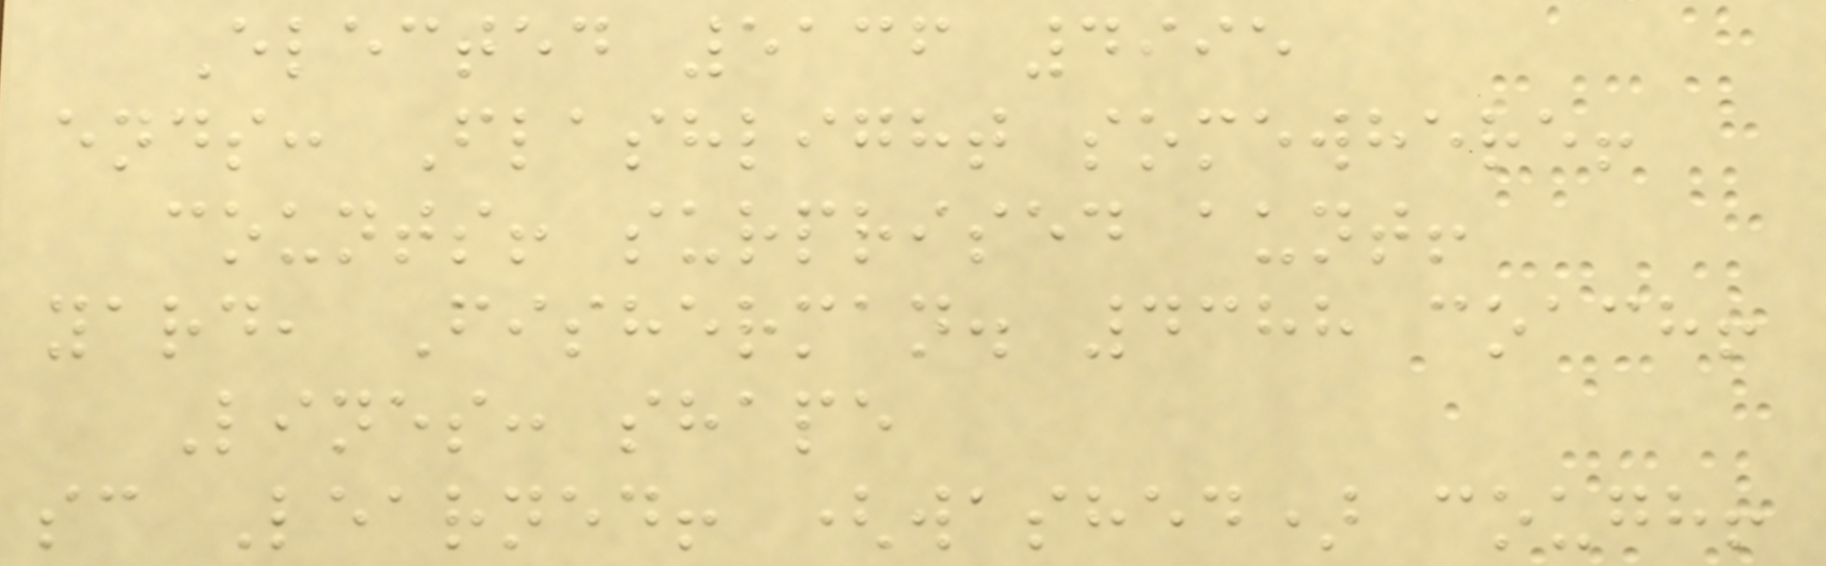Elected 5136 4995
ends: Flashlight somewhere!
counts! surprised aunt!
yard, Fisherman. 4388 coach!
Lines: shape
sc Learned! (washed) cough!
